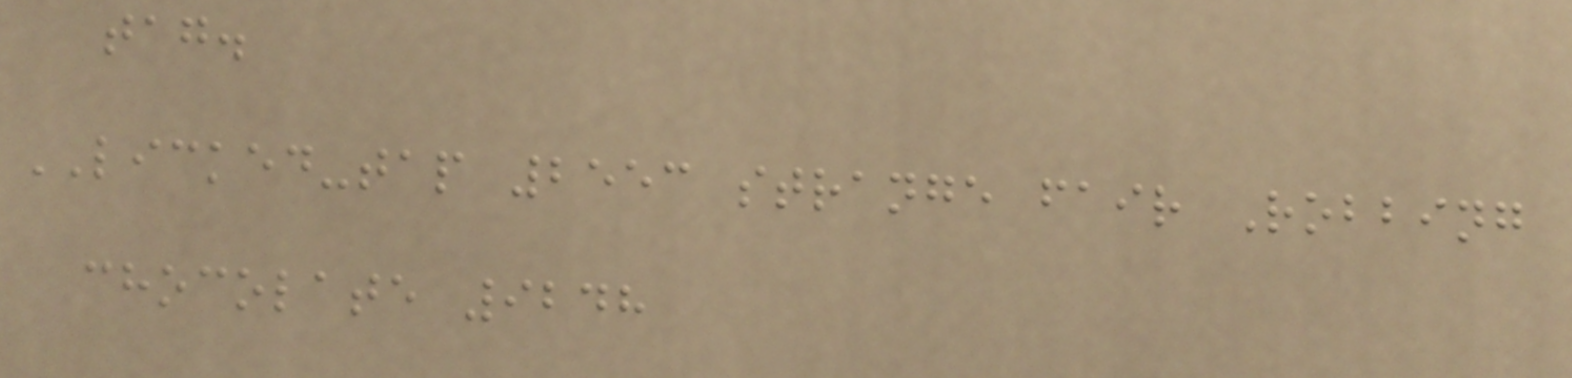tag.
LICKED-tap 2553 strange fair Robbing
chocolate 9248
